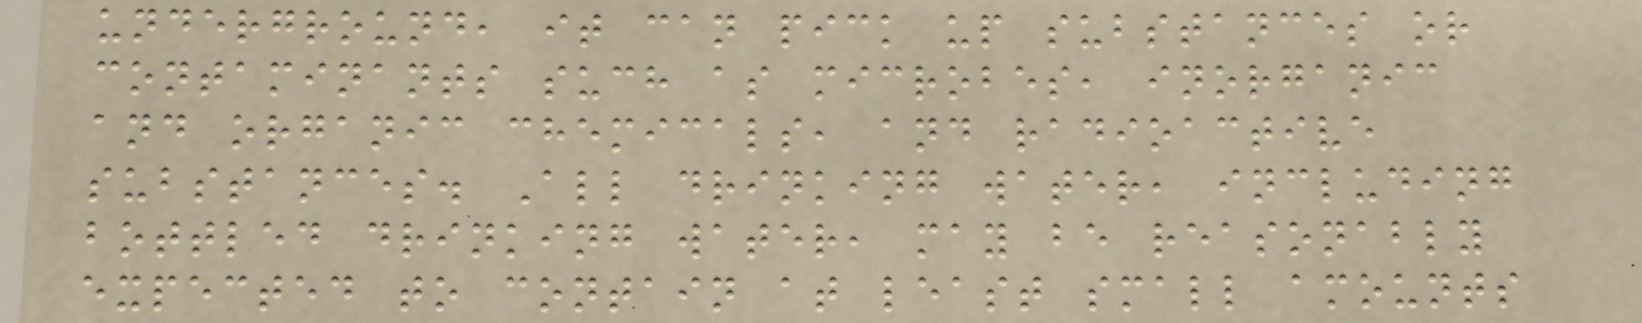underground, it can pick up substances or
contaminants such as microbes, inorganic
and organic chemicals, and radioactive
substances. All drinking water, including
bottled drinking water, may be reasonably
expected to contain at least small amounts
